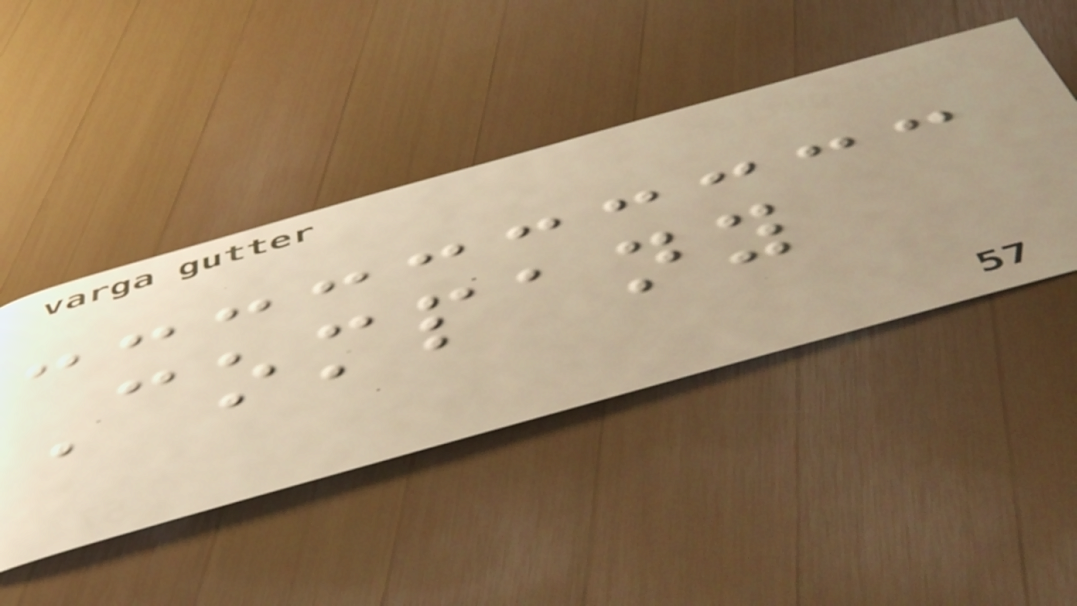Company
